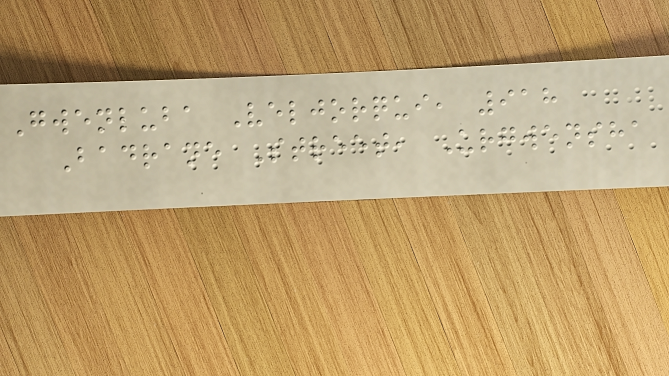Gwenluba Veljorqui, 918
Badrane Street, Urgwensha
